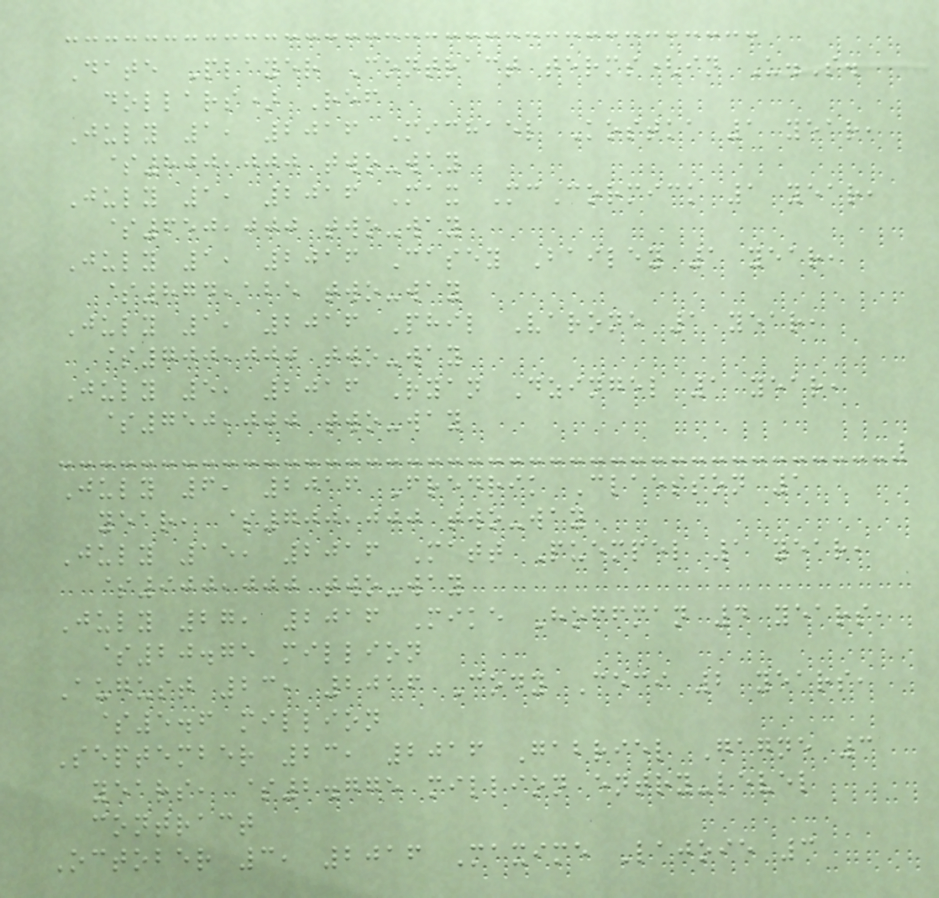Date Player Contract terms(in U.S.
dollars) Ref
July 1, 2016 Michael Kostka 1 year,
$800,000 two-way
July 1, 2016 Max McCormick 1 year,
$650,000 two-way
July 1, 2016 Casey Bailey 1 year,
$874,125 two-way
July 1, 2016 Phil Varone 1 year,
$700,000 two-way
July 5, 2016 Ryan Dzingel 1 year,
$750,000 two-way
July 6, 2016 Fredrik Claesson 1
year, $700,000 two-way
July 15, 2016 Matt Puempel 1 year,
$900,000 two-way
July 27, 2016 Mike Hoffman 4 years,
$20.75 million
August 23, 2016 Cody Ceci 2 years,
$5.6 million
September 23, 2016 Gabriel Gagne 3
years, $2.775 million entry-level
contract
October 3, 2016 Maxime Lajoie 3
